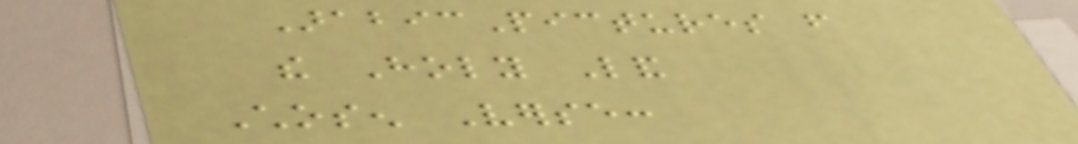ArabicPictures from
the Holy Land
Chosen Verse:
